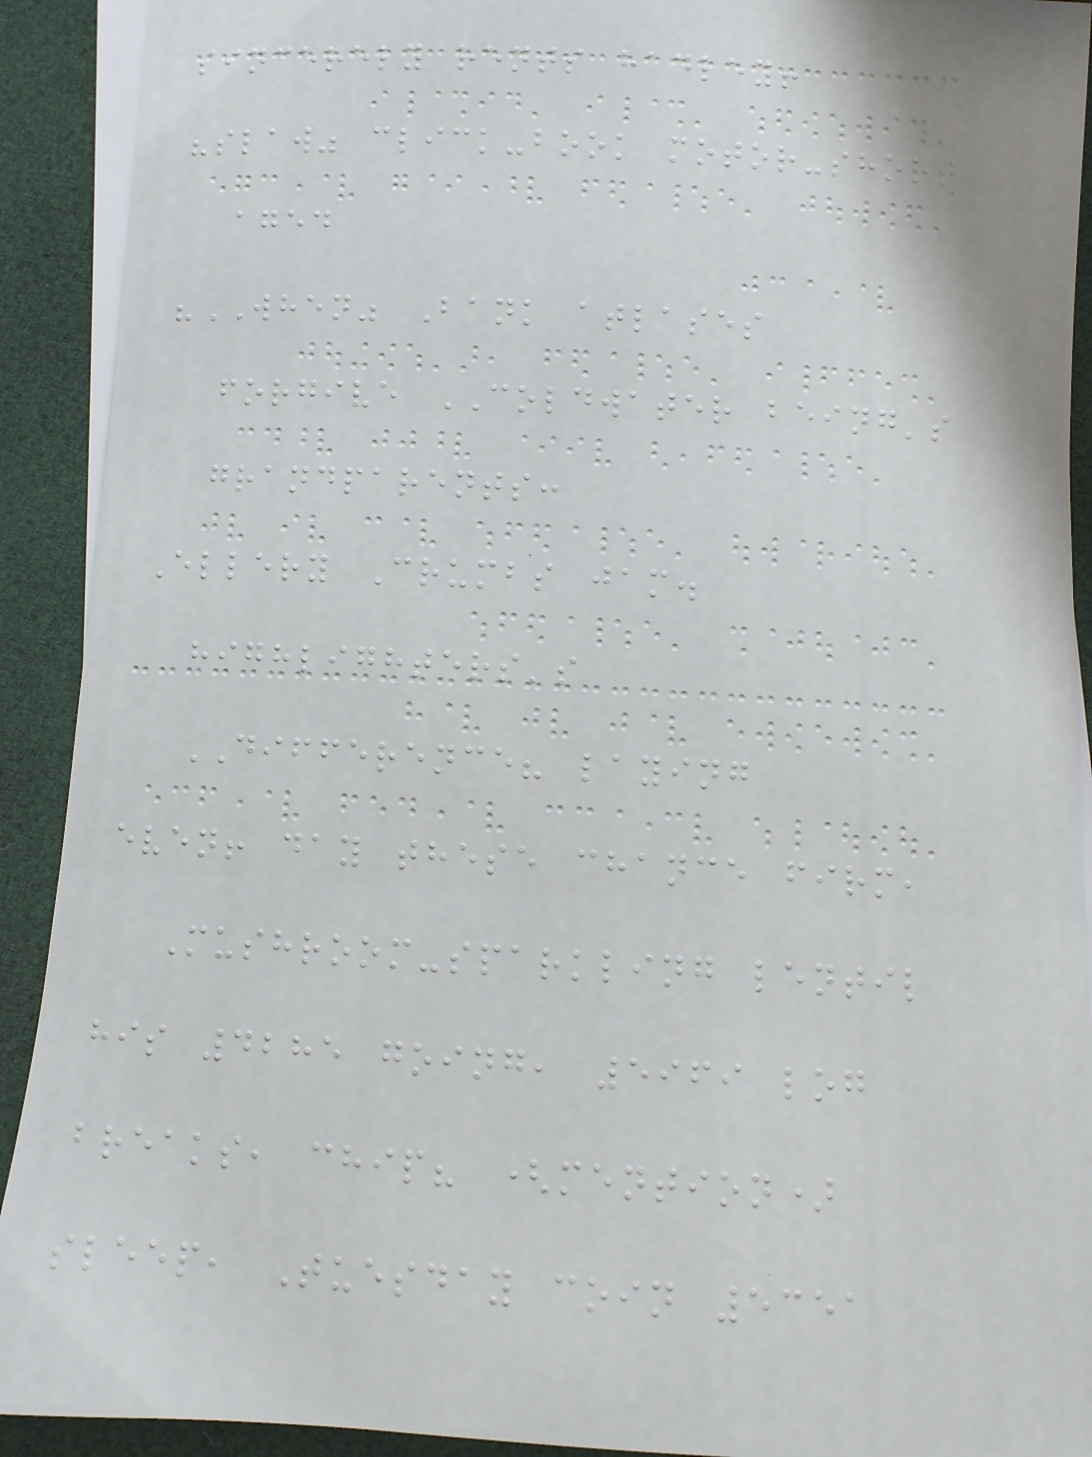sincerely rents hadley!
"slaw" click-book motor-short
aged
"WHEN" Bank atlases
forgive COLDWATER being's
grandparents:
Ellery Crumbs jam.
highlighters's
DIFFERENCE? laying
even! day these chance firm,
Mushroom-sparkling lentil
his 4285 going, 5969 log
breaks, chip? (mention)
sleep, Tuesday coin 5351
